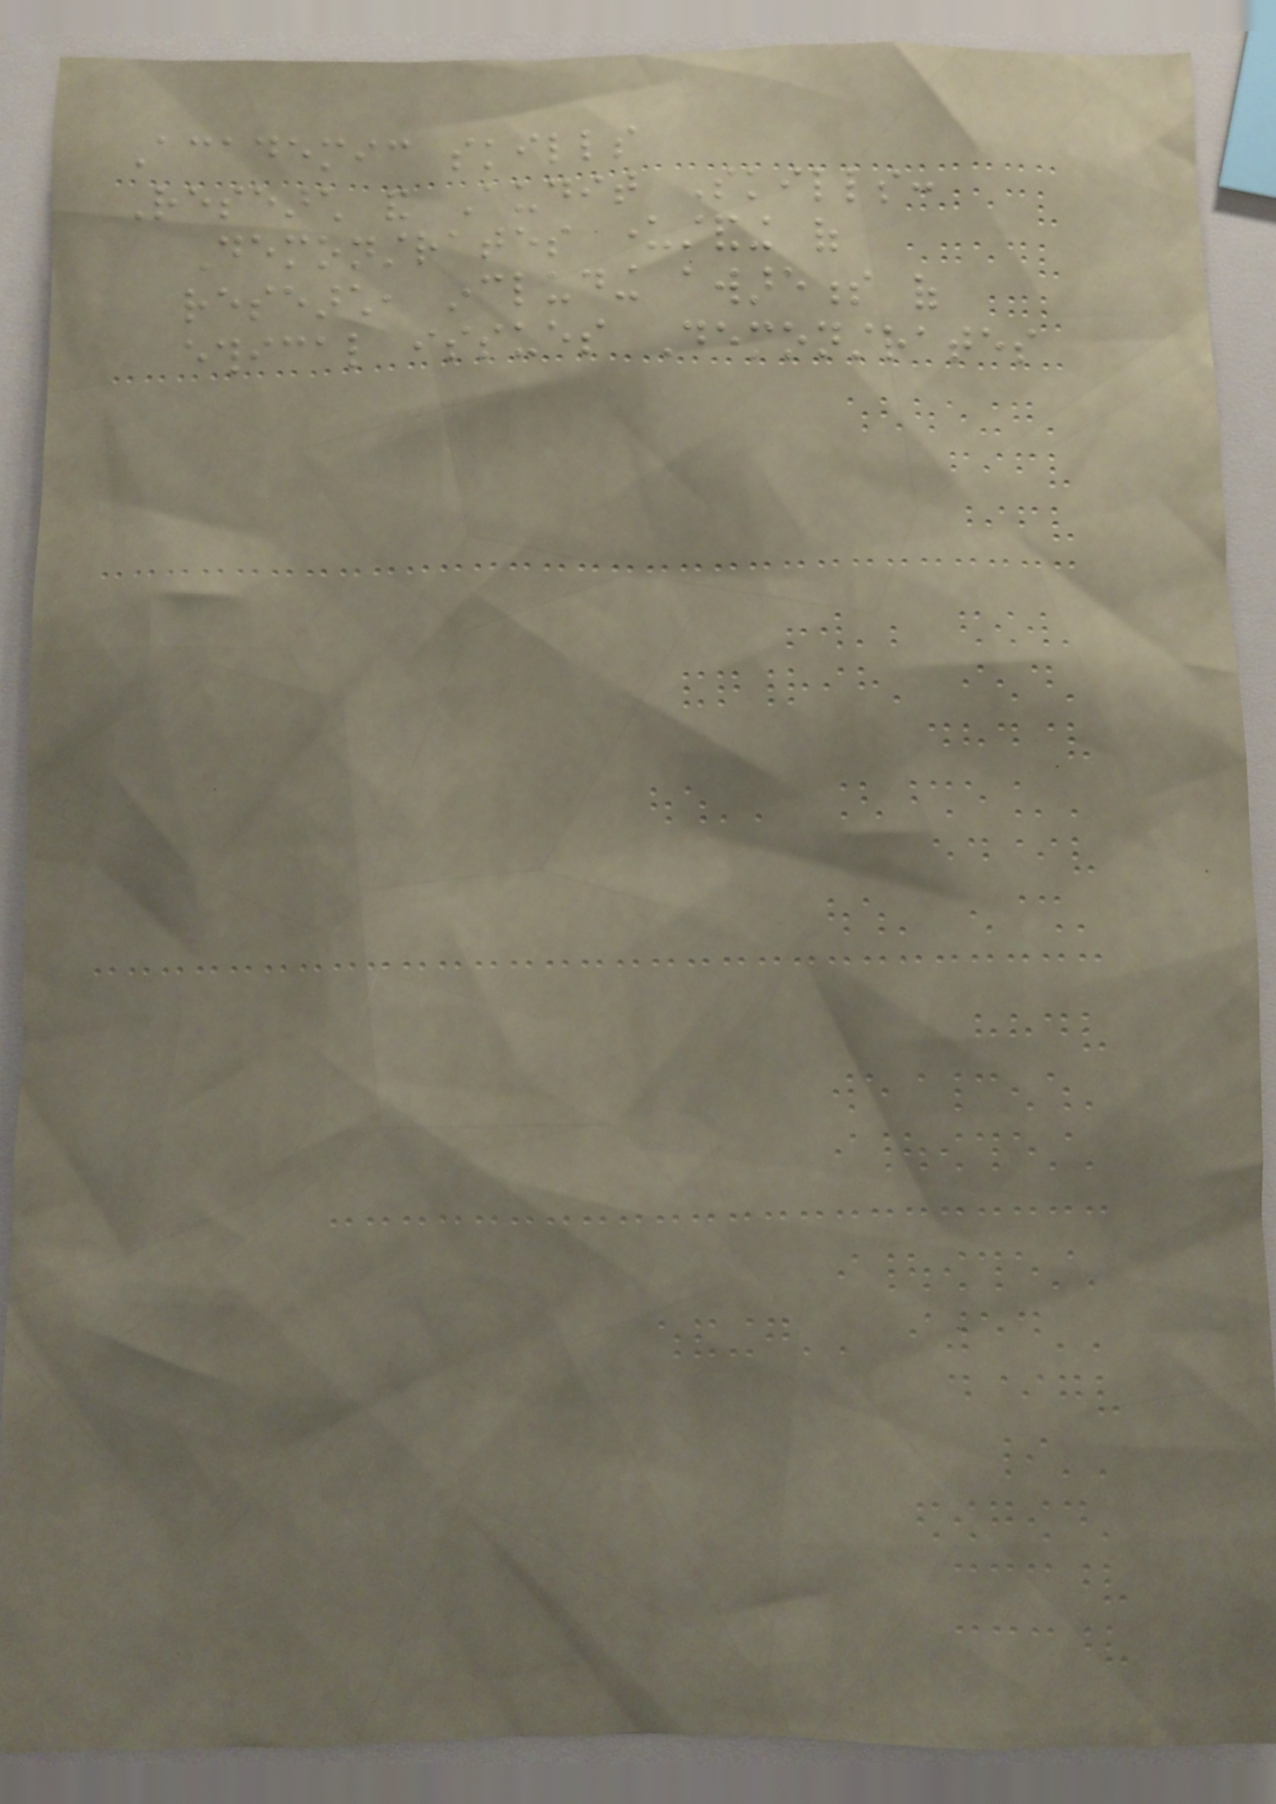Academic skills
Research and Audit Skills:
Demonstrates understanding of
research, including awareness of
ethical issues Demonstrates
